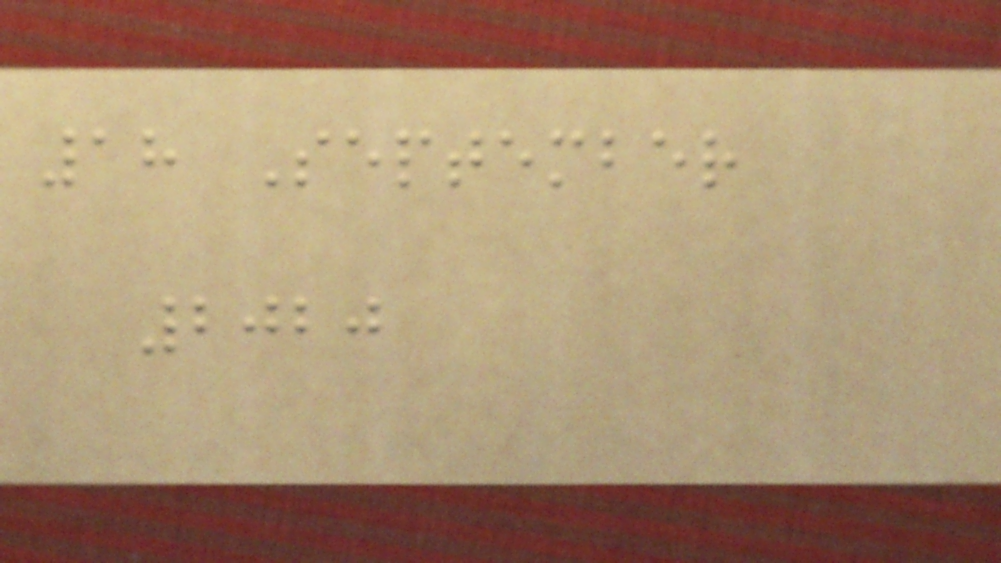18 September
2020
